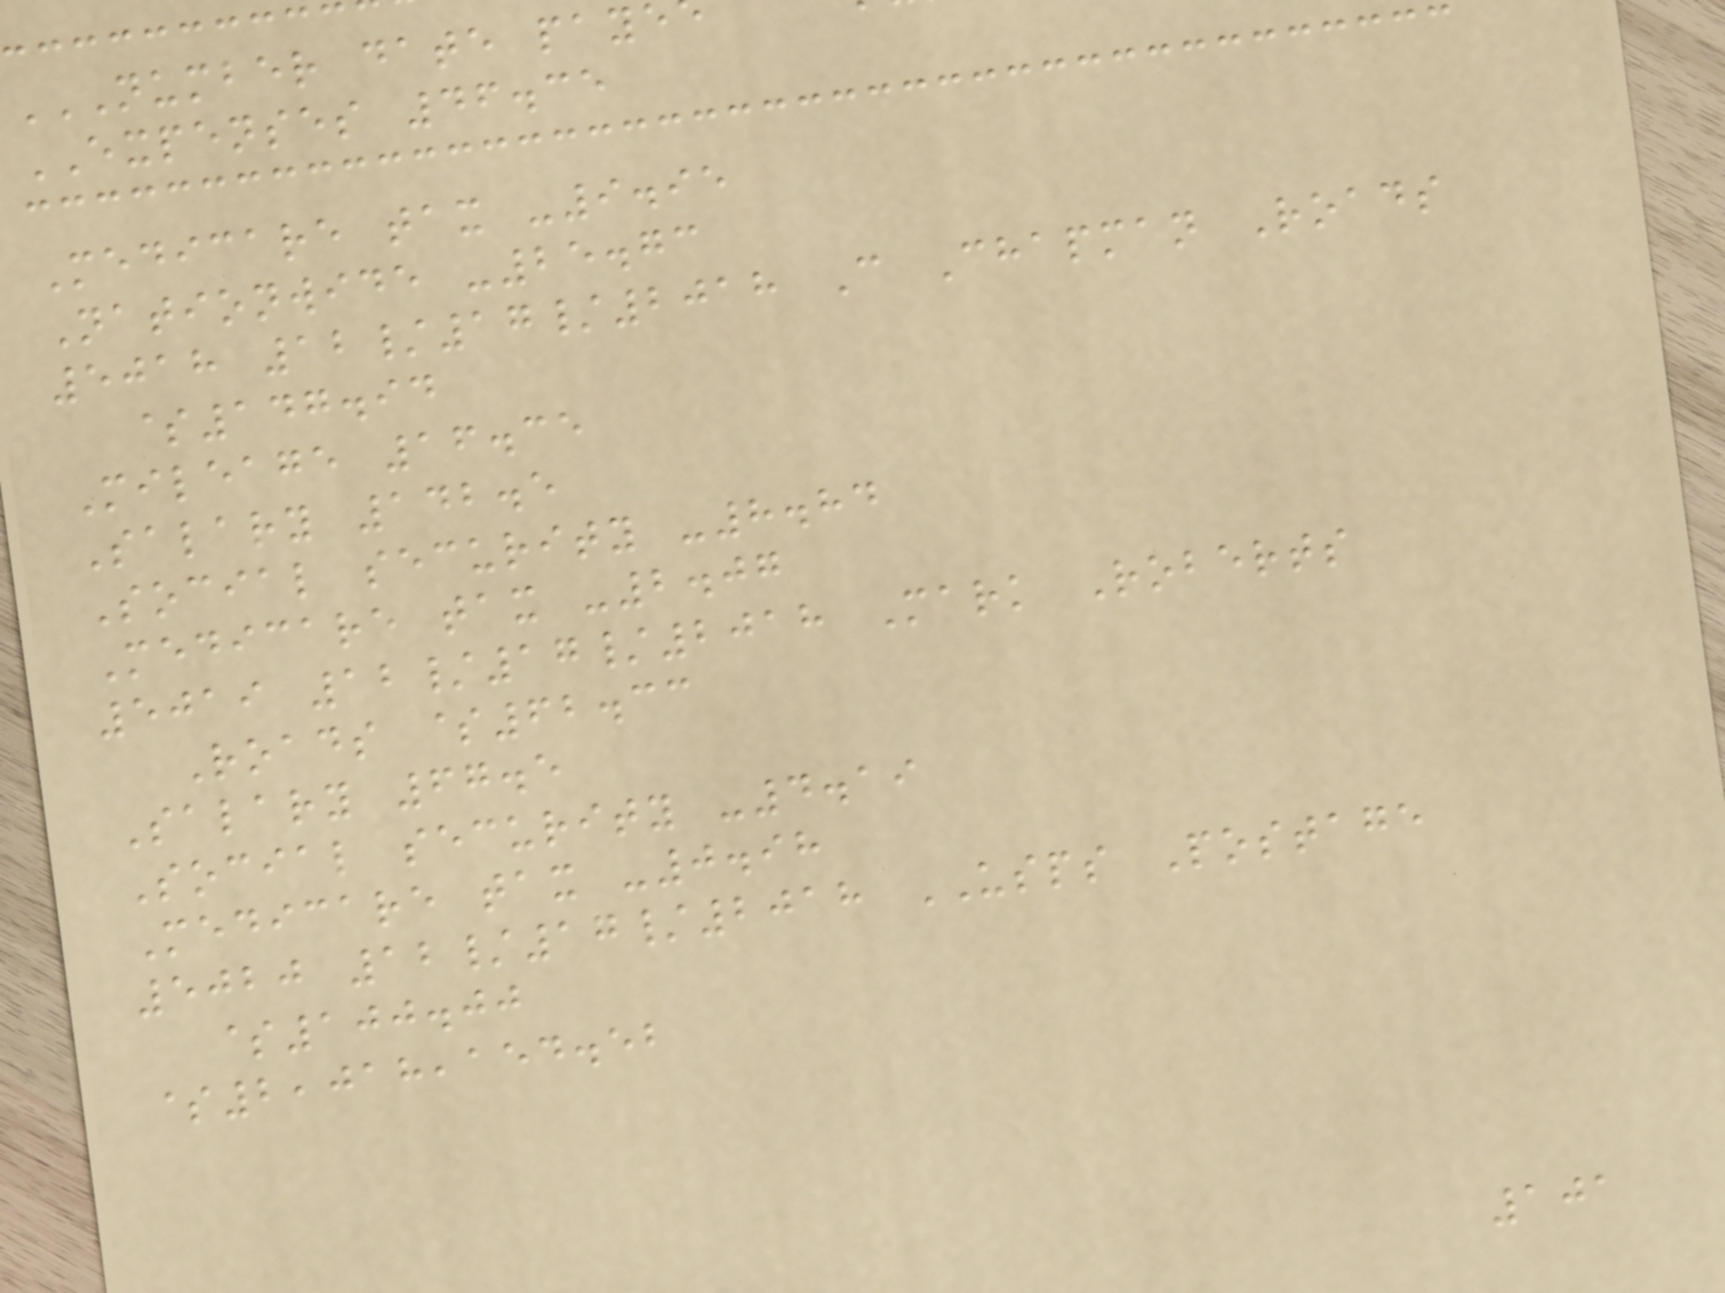EXPENSES 46.35
Medicare tax -9.95
Nationwide -25.73
5018 12/17/2018 C Chapman Roads
$147.94
Mileage 16.35
Salary 142.5
Social security -8.84
Medicare tax -2.07
5019 12/17/2018 Mark Roberts
Roads $62.33
Salary 67.5
Social security -4.19
Medicare tax -0.98
5020 12/17/2018 USPS Postage
$100.00
$2,018,154.52
101
